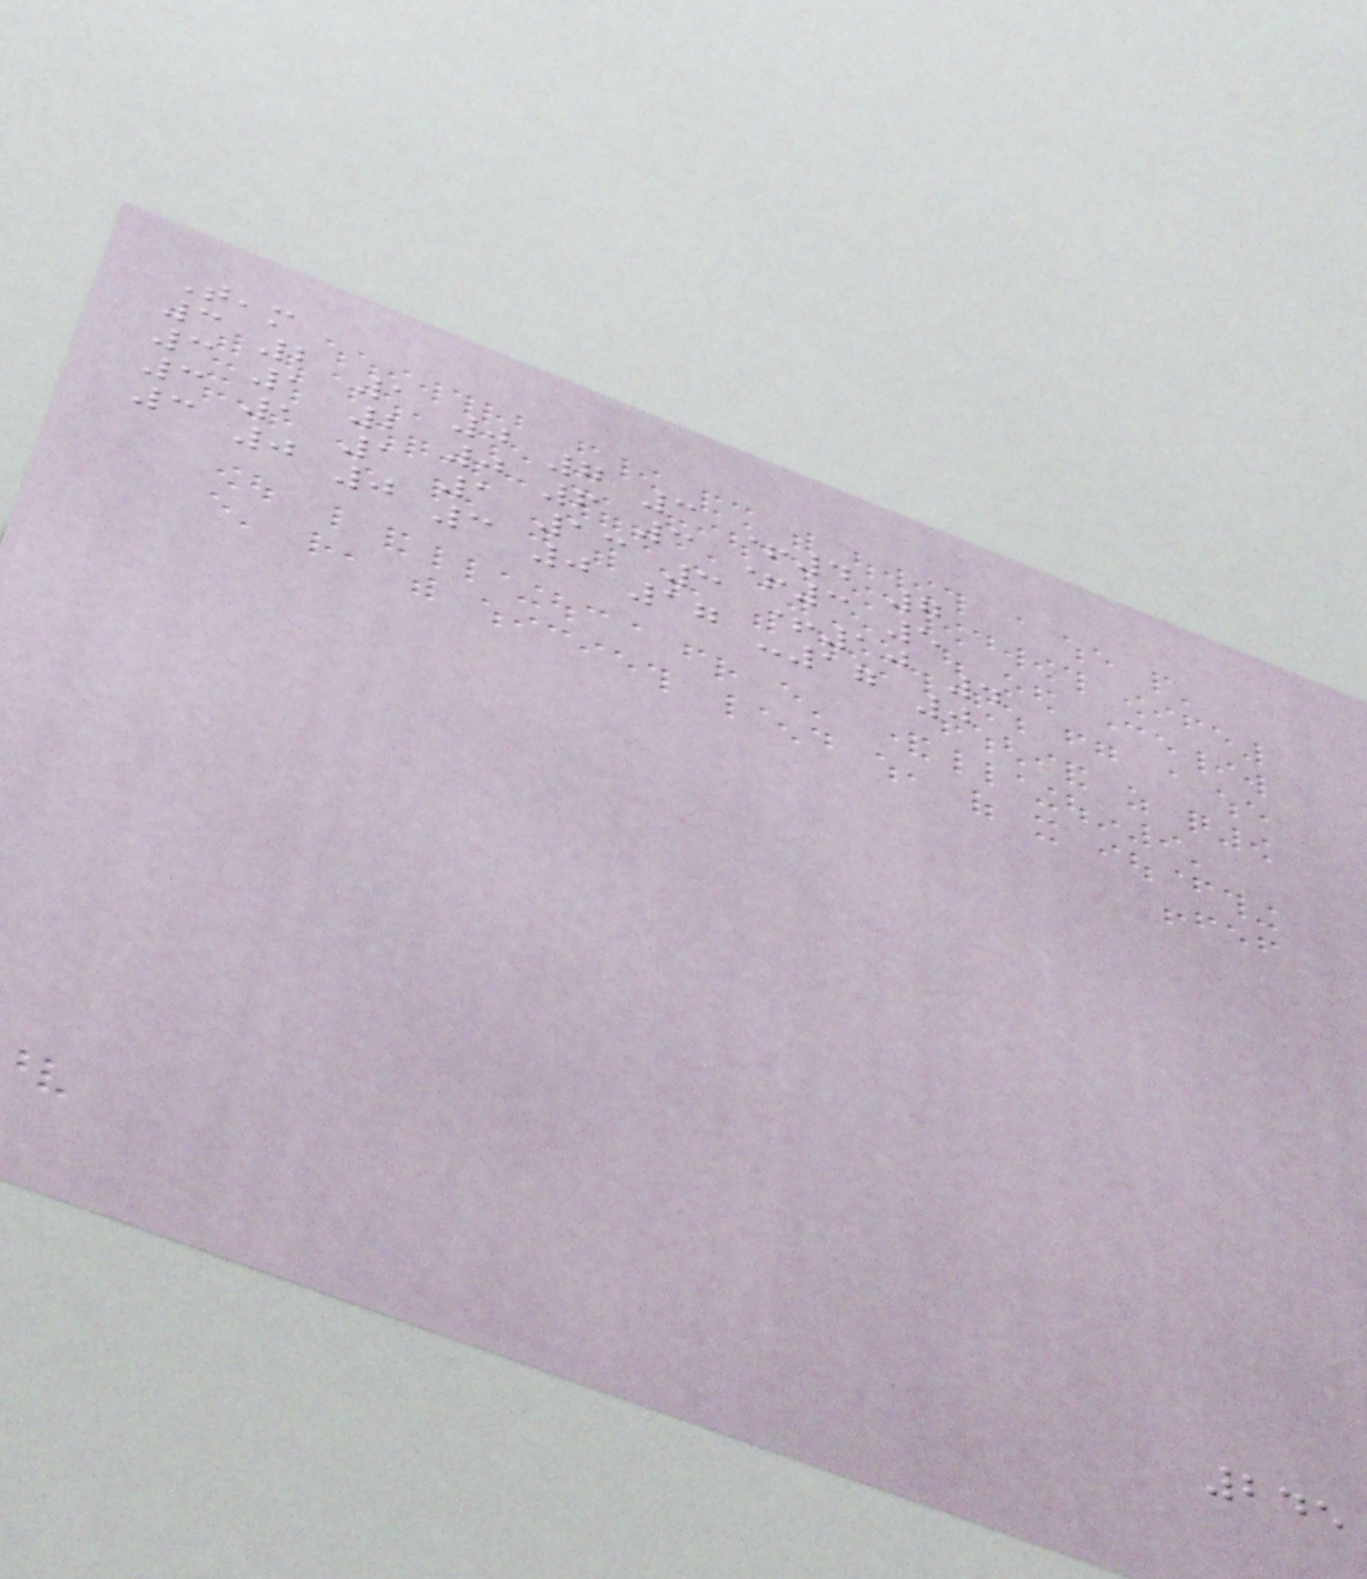Team
3 2 1 0 7 3 +4 7
3 1 2 0 6 3 +3 5
3 1 1 1 13 3 +10 4
3 0 0 3 0 17 -17 0
245
